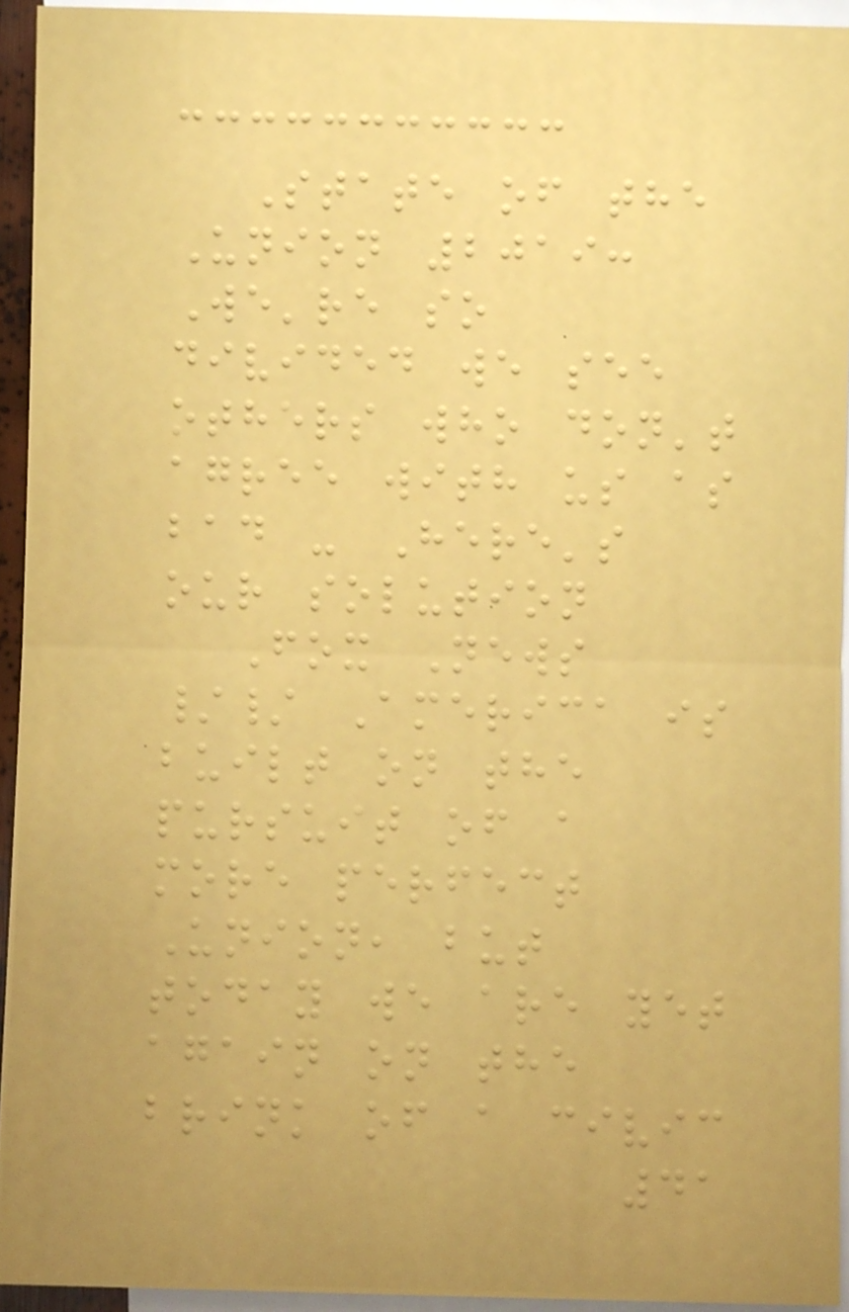State of the
Union 2019:
We're so
divided we see
others who don't
agree with us as
bad - Here's
our solution
Fox News
// America is
built on the
pursuit of a
more perfect
Union, but
today we are yet
again on the
brink of a civic
41
